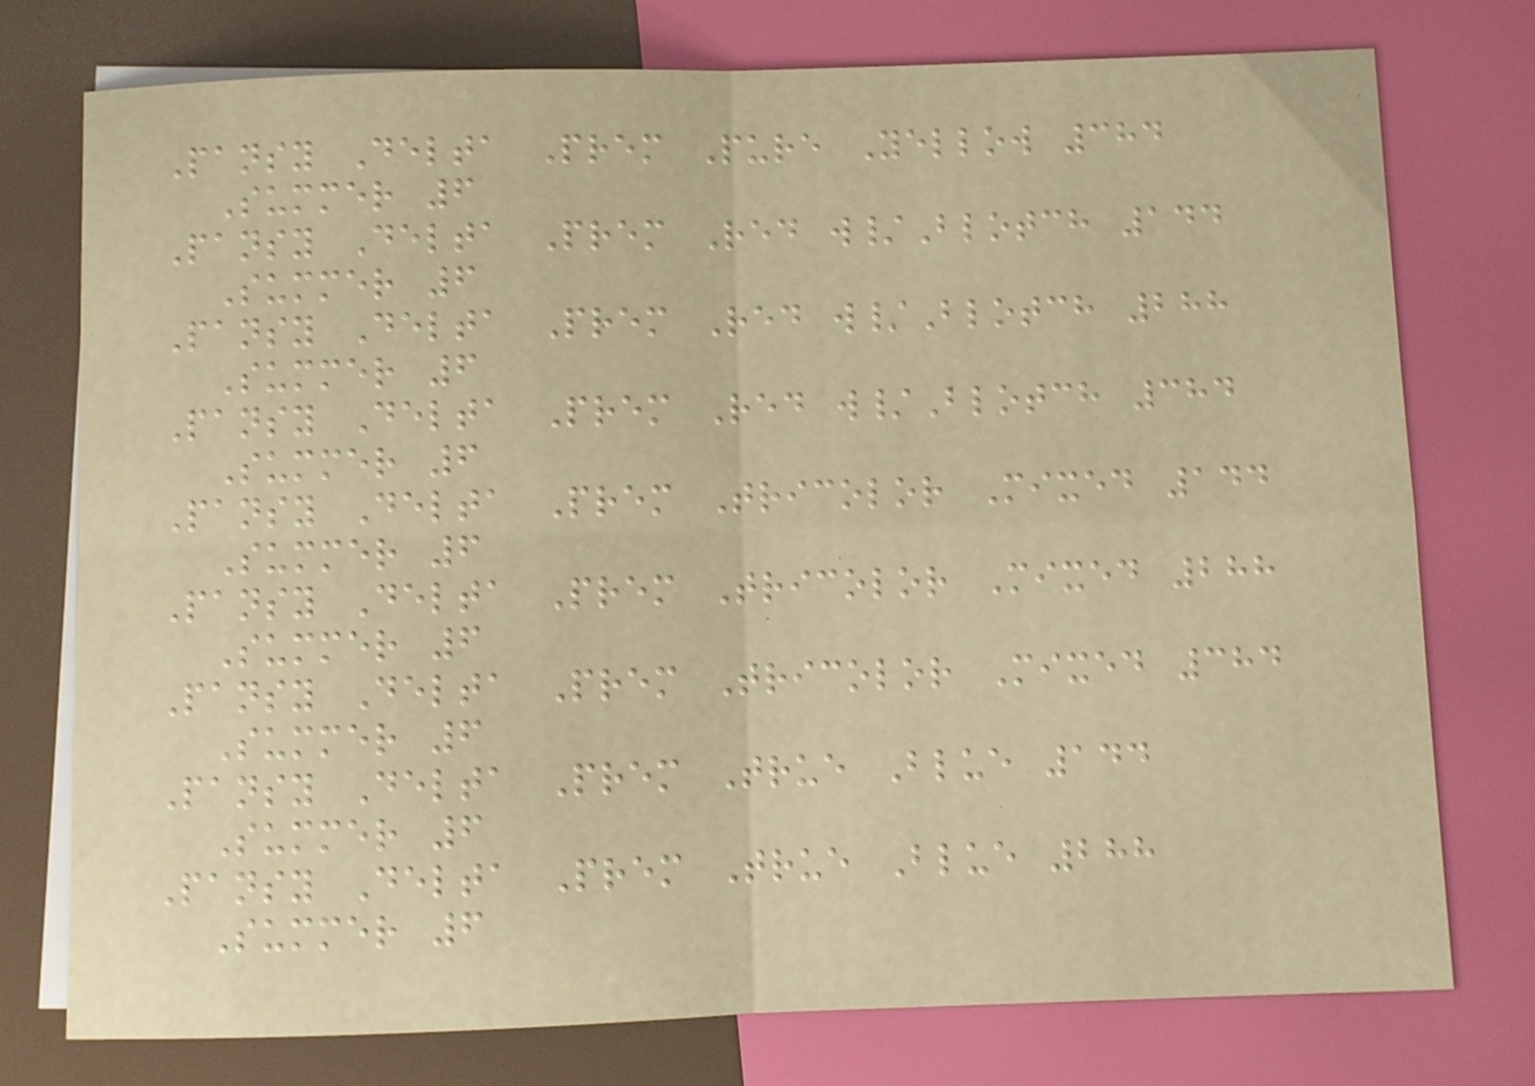Pansy Delta Prem Pure Yellow 384
Summer 6
Pansy Delta Prem Red w/Blotch 144
Summer 6
Pansy Delta Prem Red w/Blotch 288
Summer 6
Pansy Delta Prem Red w/Blotch 384
Summer 6
Pansy Delta Prem Tricolor Mixed 144
Summer 6
Pansy Delta Prem Tricolor Mixed 288
Summer 6
Pansy Delta Prem Tricolor Mixed 384
Summer 6
Pansy Delta Prem True Blue 144
Summer 6
Pansy Delta Prem True Blue 288
Summer 6
